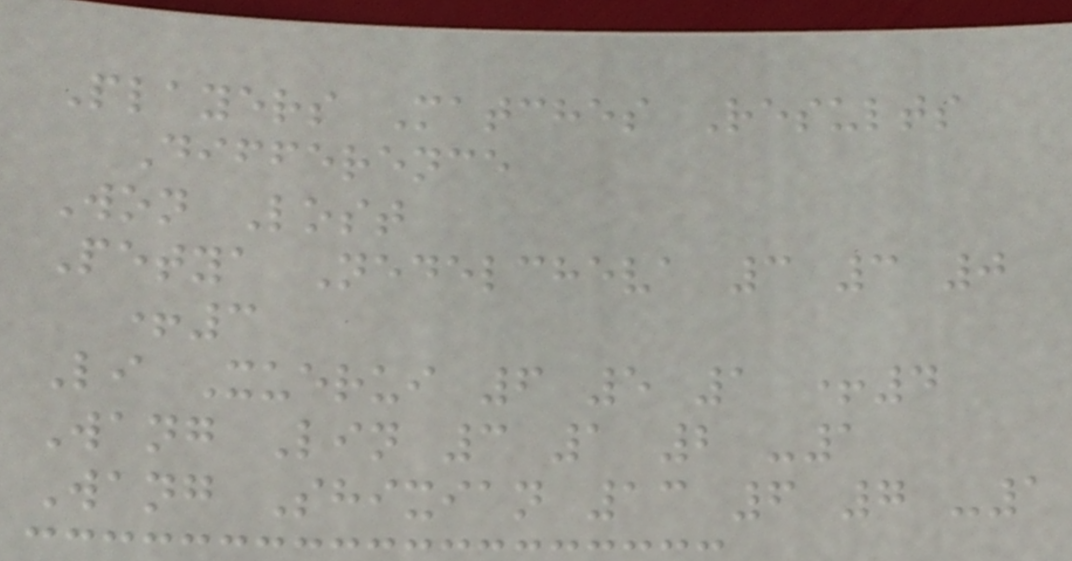Players Matches Results
Difference
Won Lost
Petya Nedelcheva 3 3 0
+3
Li Xuerui 6 5 1 +4
Wang Lin 3 1 2 -1
Wang Shixian 13 6 7 -1
